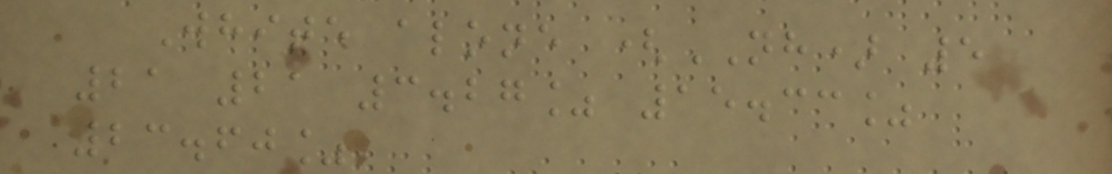White alone (NH) 5
21 21 3.27% 15.33%
23.60%
